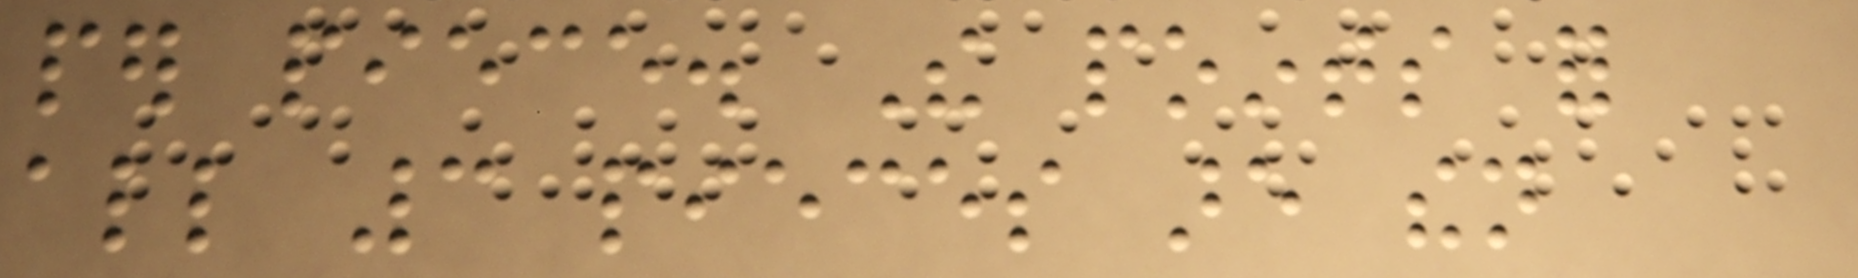per piece. The points for
all 3 pieces are then
